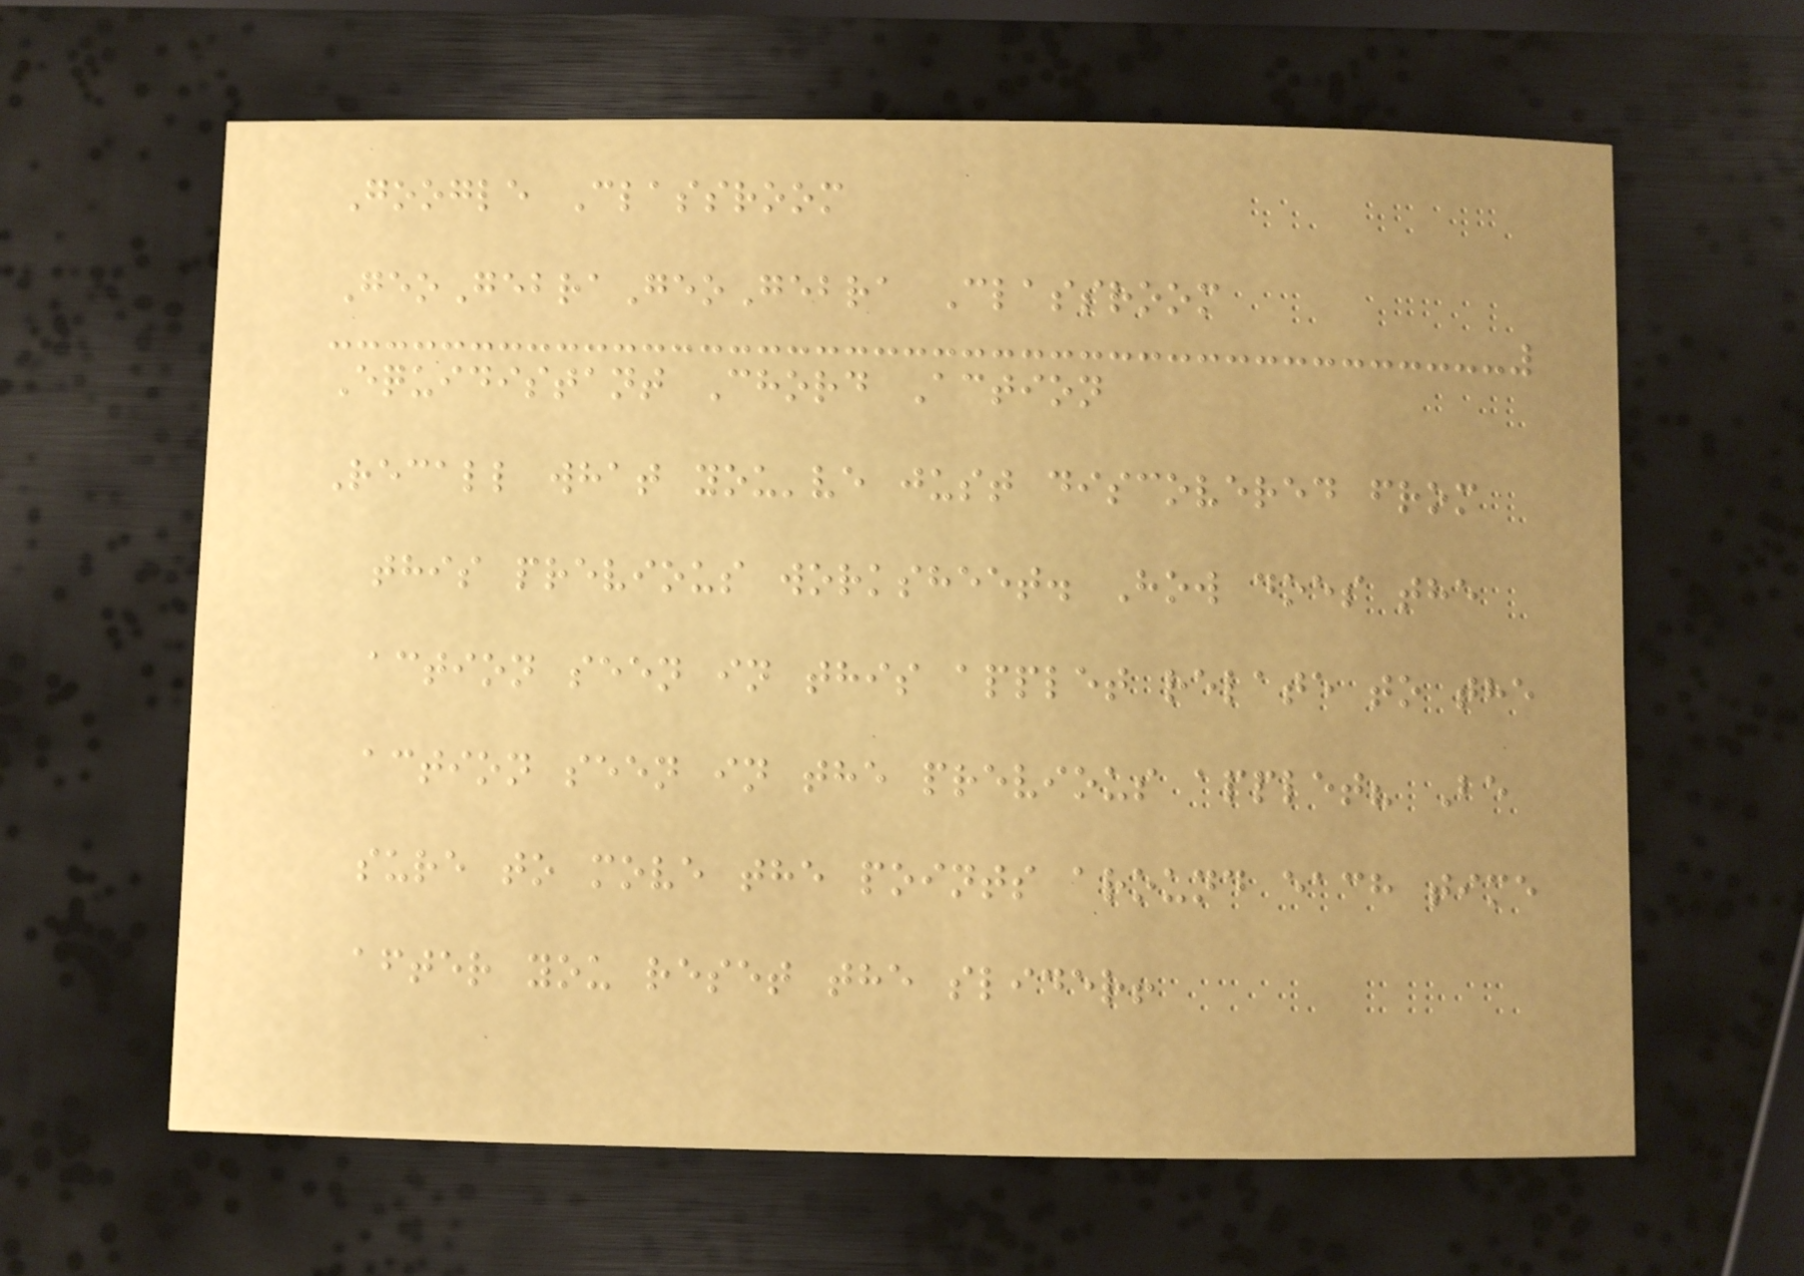Google Classroom
GeoGebraGeoGebra Classroom
Equidistant Chord Action
Recall what you've just discovered from
this previous worksheet. How does the
action seen in this applet relate to the
action seen in the previous applet? Be
sure to move the points around each time
after you reset the slider!
